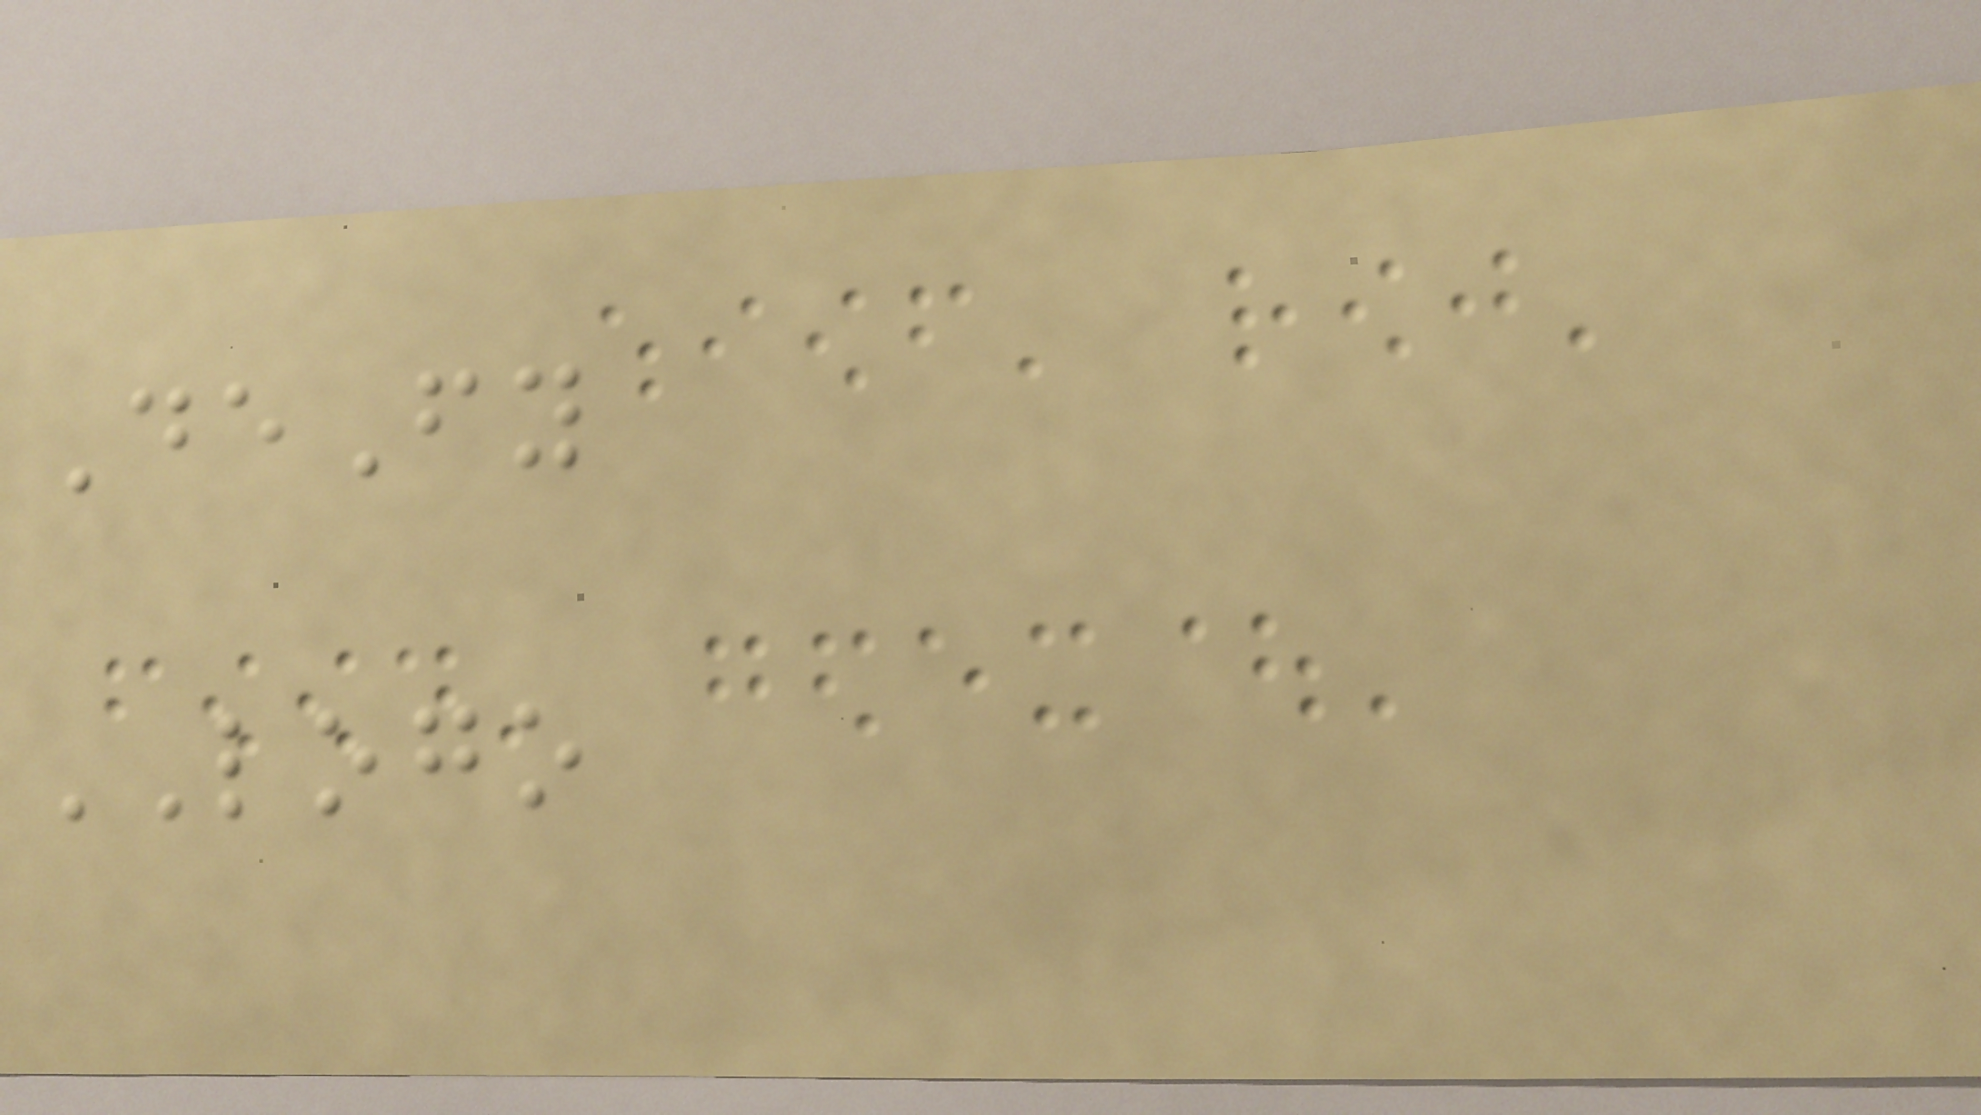DeFy
LOGO
